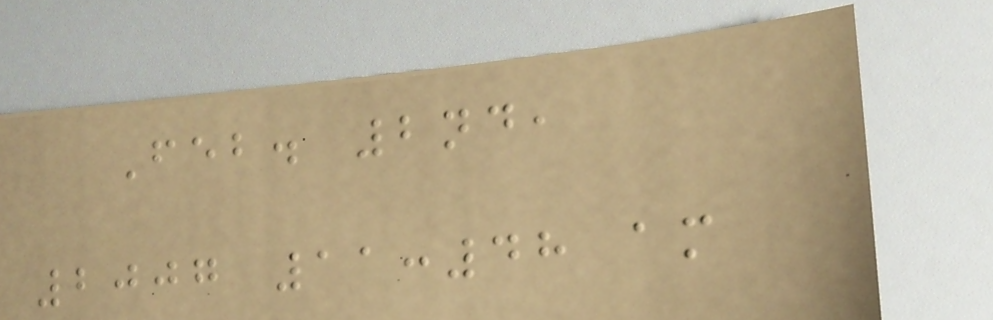Feb. 2nd,
2007 11:48 am
